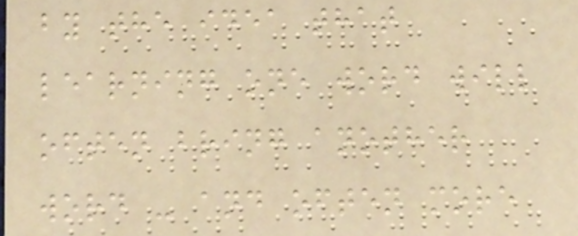by the idea that
learning one word will
often bring another
word - and often more
